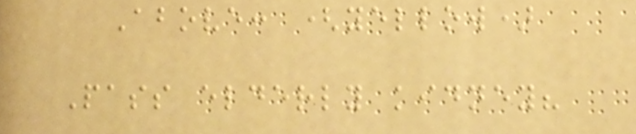Above: (yellow)
Pass elderly kidney?
